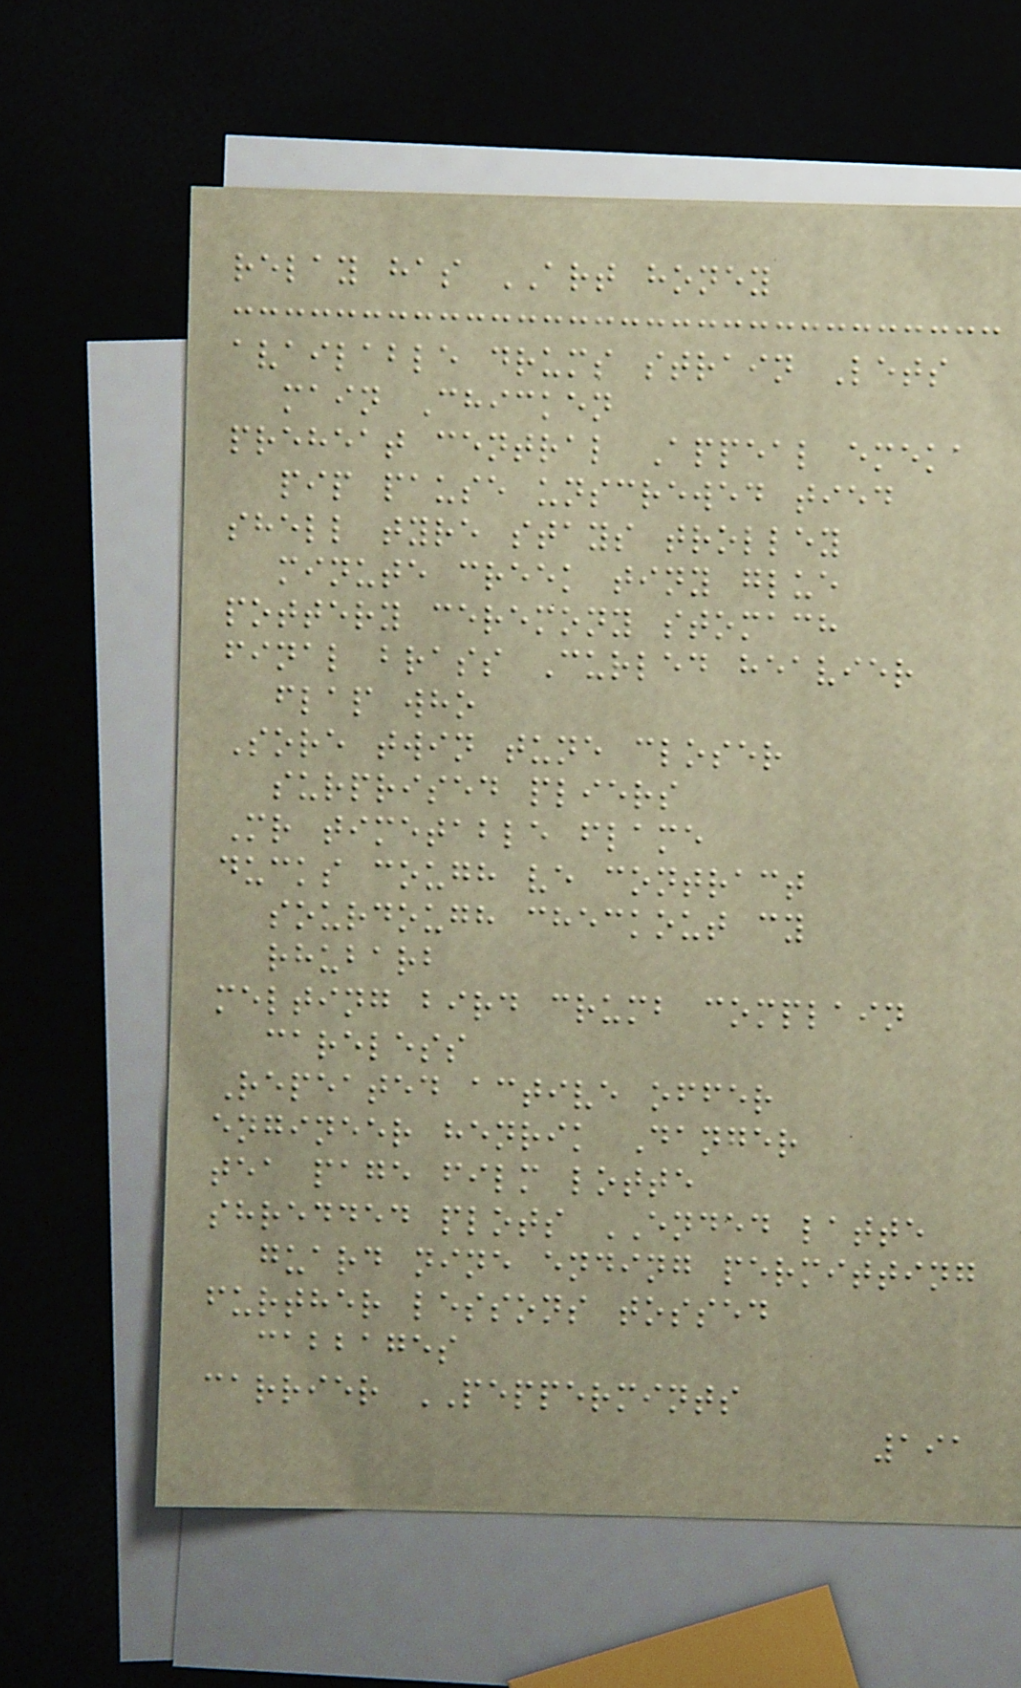relay has ART honey
available drums strain Lets
main Chicken
preheat central Appeal emeka
pip pause unscrewed tied
shell tyre stays trolley
minute creek tiny glue
pottery ceremony stomach
final brass Curled heavier
flap who
Sore twin tune closer
surprised pliers
Mr timetable flame
ducks cough ve contract
sourdough checkout cy
rhubarb
melting bird crumb complain
careless
Repeated active offer
engineer henrik Danger
tea page film lotte
shredded plots ENDED latte
guard nine ending permitting
further lessons tossed
cabbages
carrier PEPPERMINTS
191
